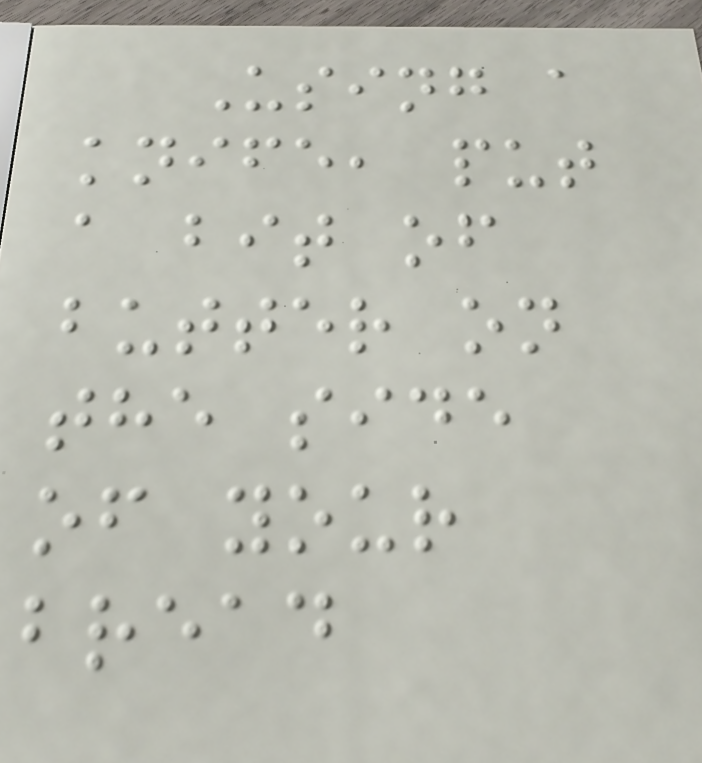Using a
knife, put
a bit of
butter on
the side
of your
bread
